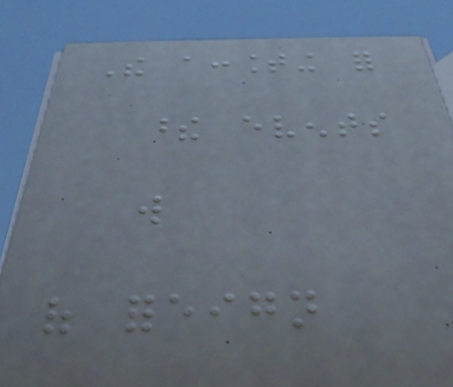The accounting for
these events
will
of foreign
